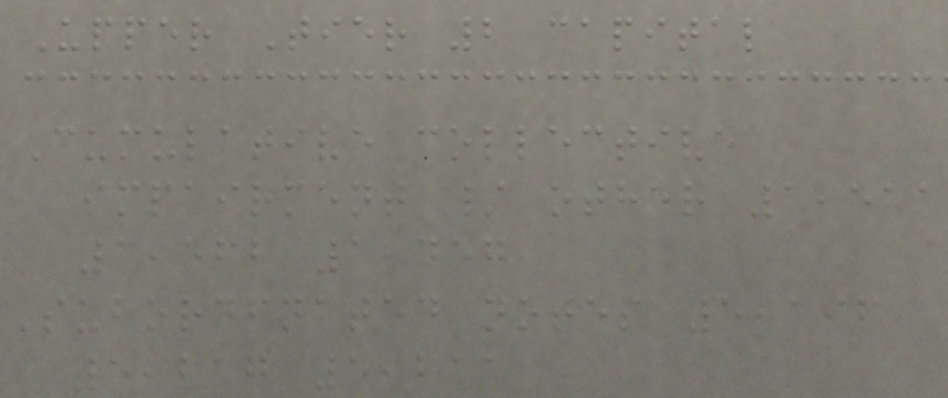Upper Tier 2 capital
Cumulative collective
impairment / other 1,511
1,562 1,457
Subordinated notes 5,196
5,217 5,211
